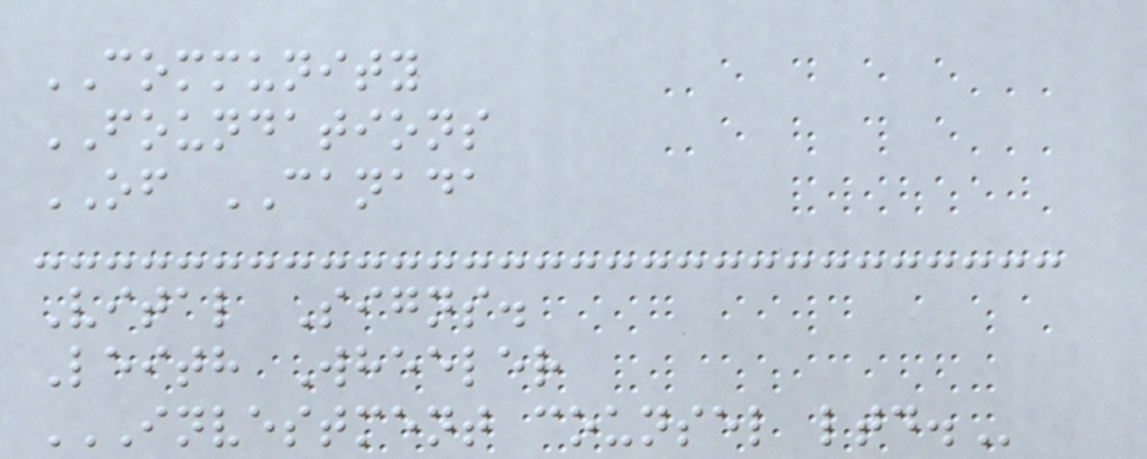COMMUNITY
FOUNDATIONS
OF CANADA
Vital Signs.
Leith Wheeler
INVESTMENT COUNSEL LTD.
